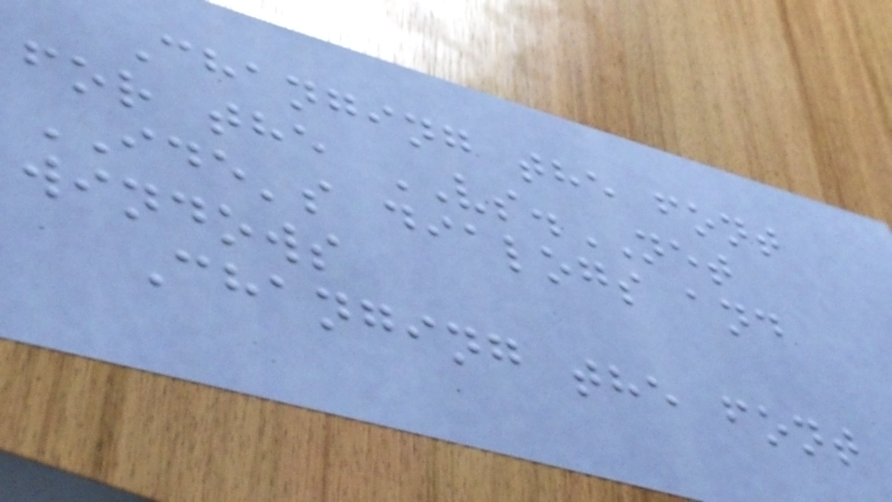Changing the font
for the VS.NET
IDE's dialogs and
windows
Changing the font
